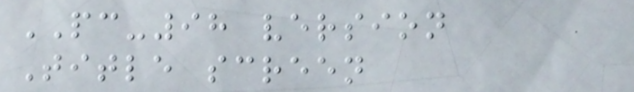PC-98 version
Title screen
